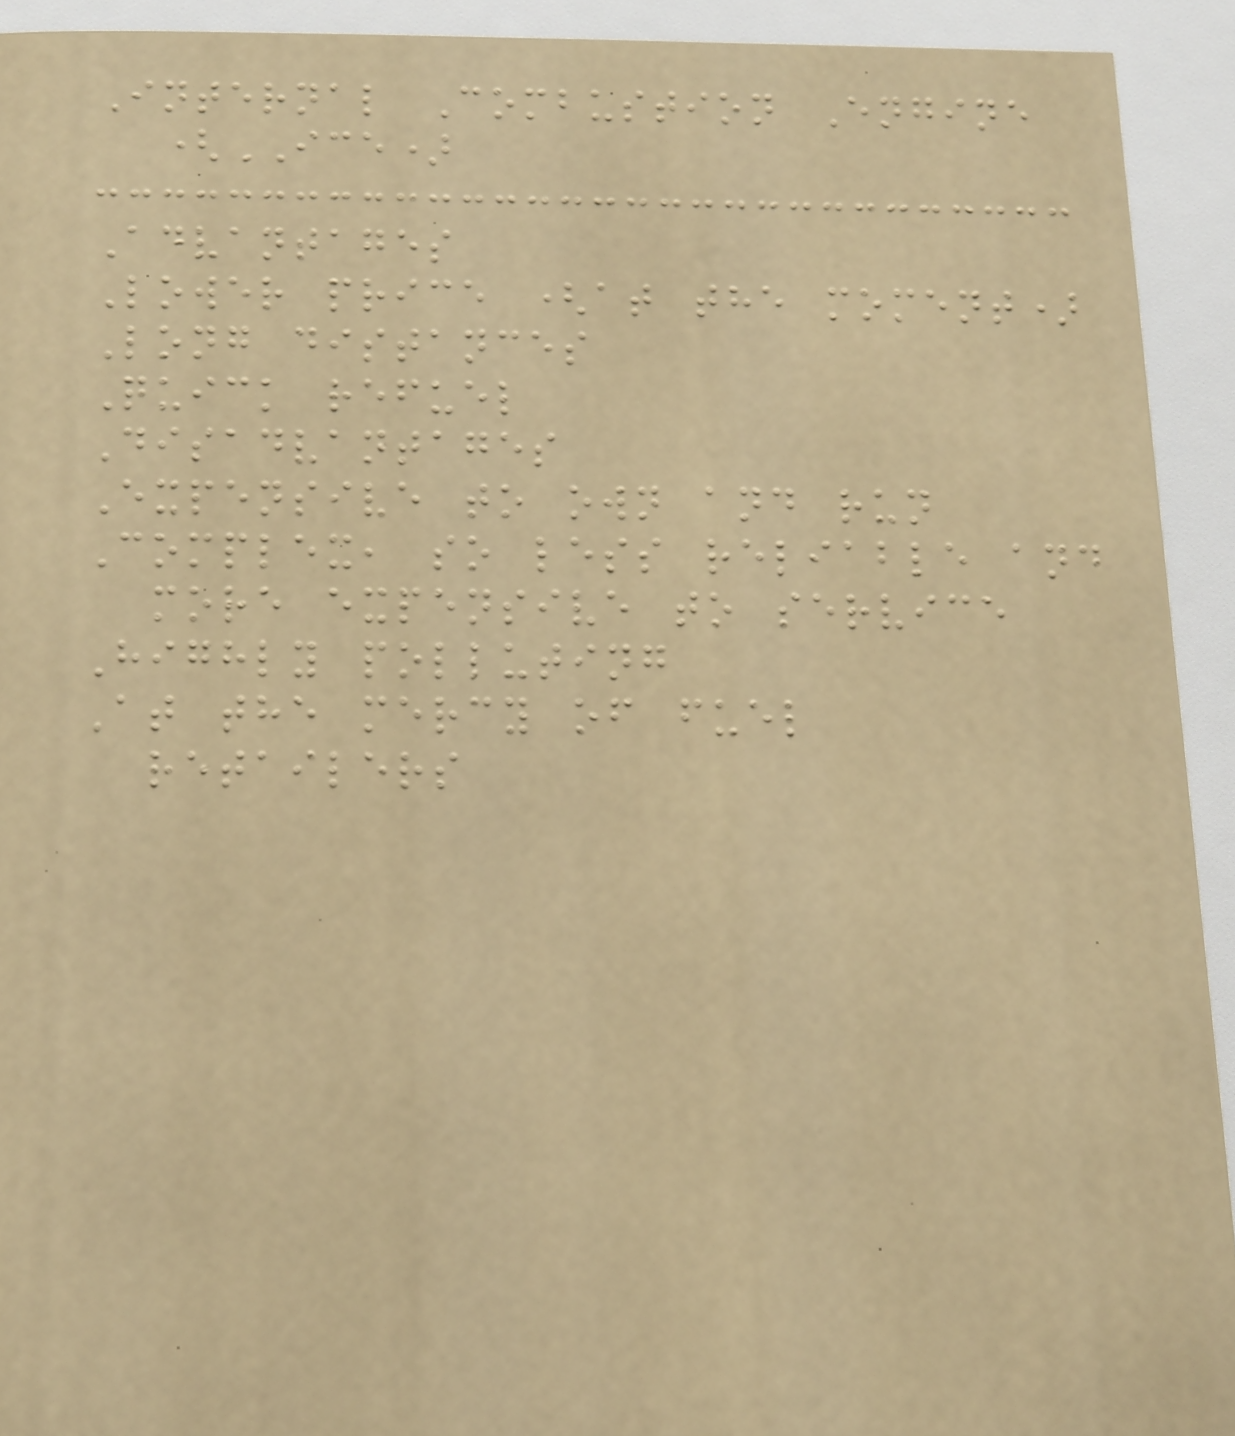Internal Combustion Engine
(ICE)
Advantages
Lower price (at the moment)
Long distances
Quick refuel
Disadvantages
Expensive to own and run
Complex, so less reliable and
more expensive to service
Highly polluting
At the mercy of fuel
retailers
